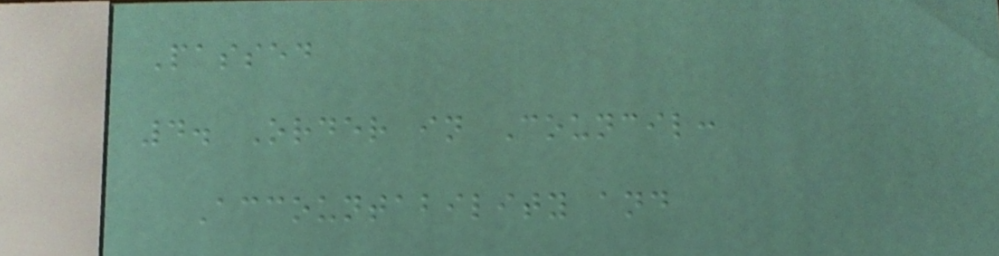Passed
4. Order in Council:
Accountability and
